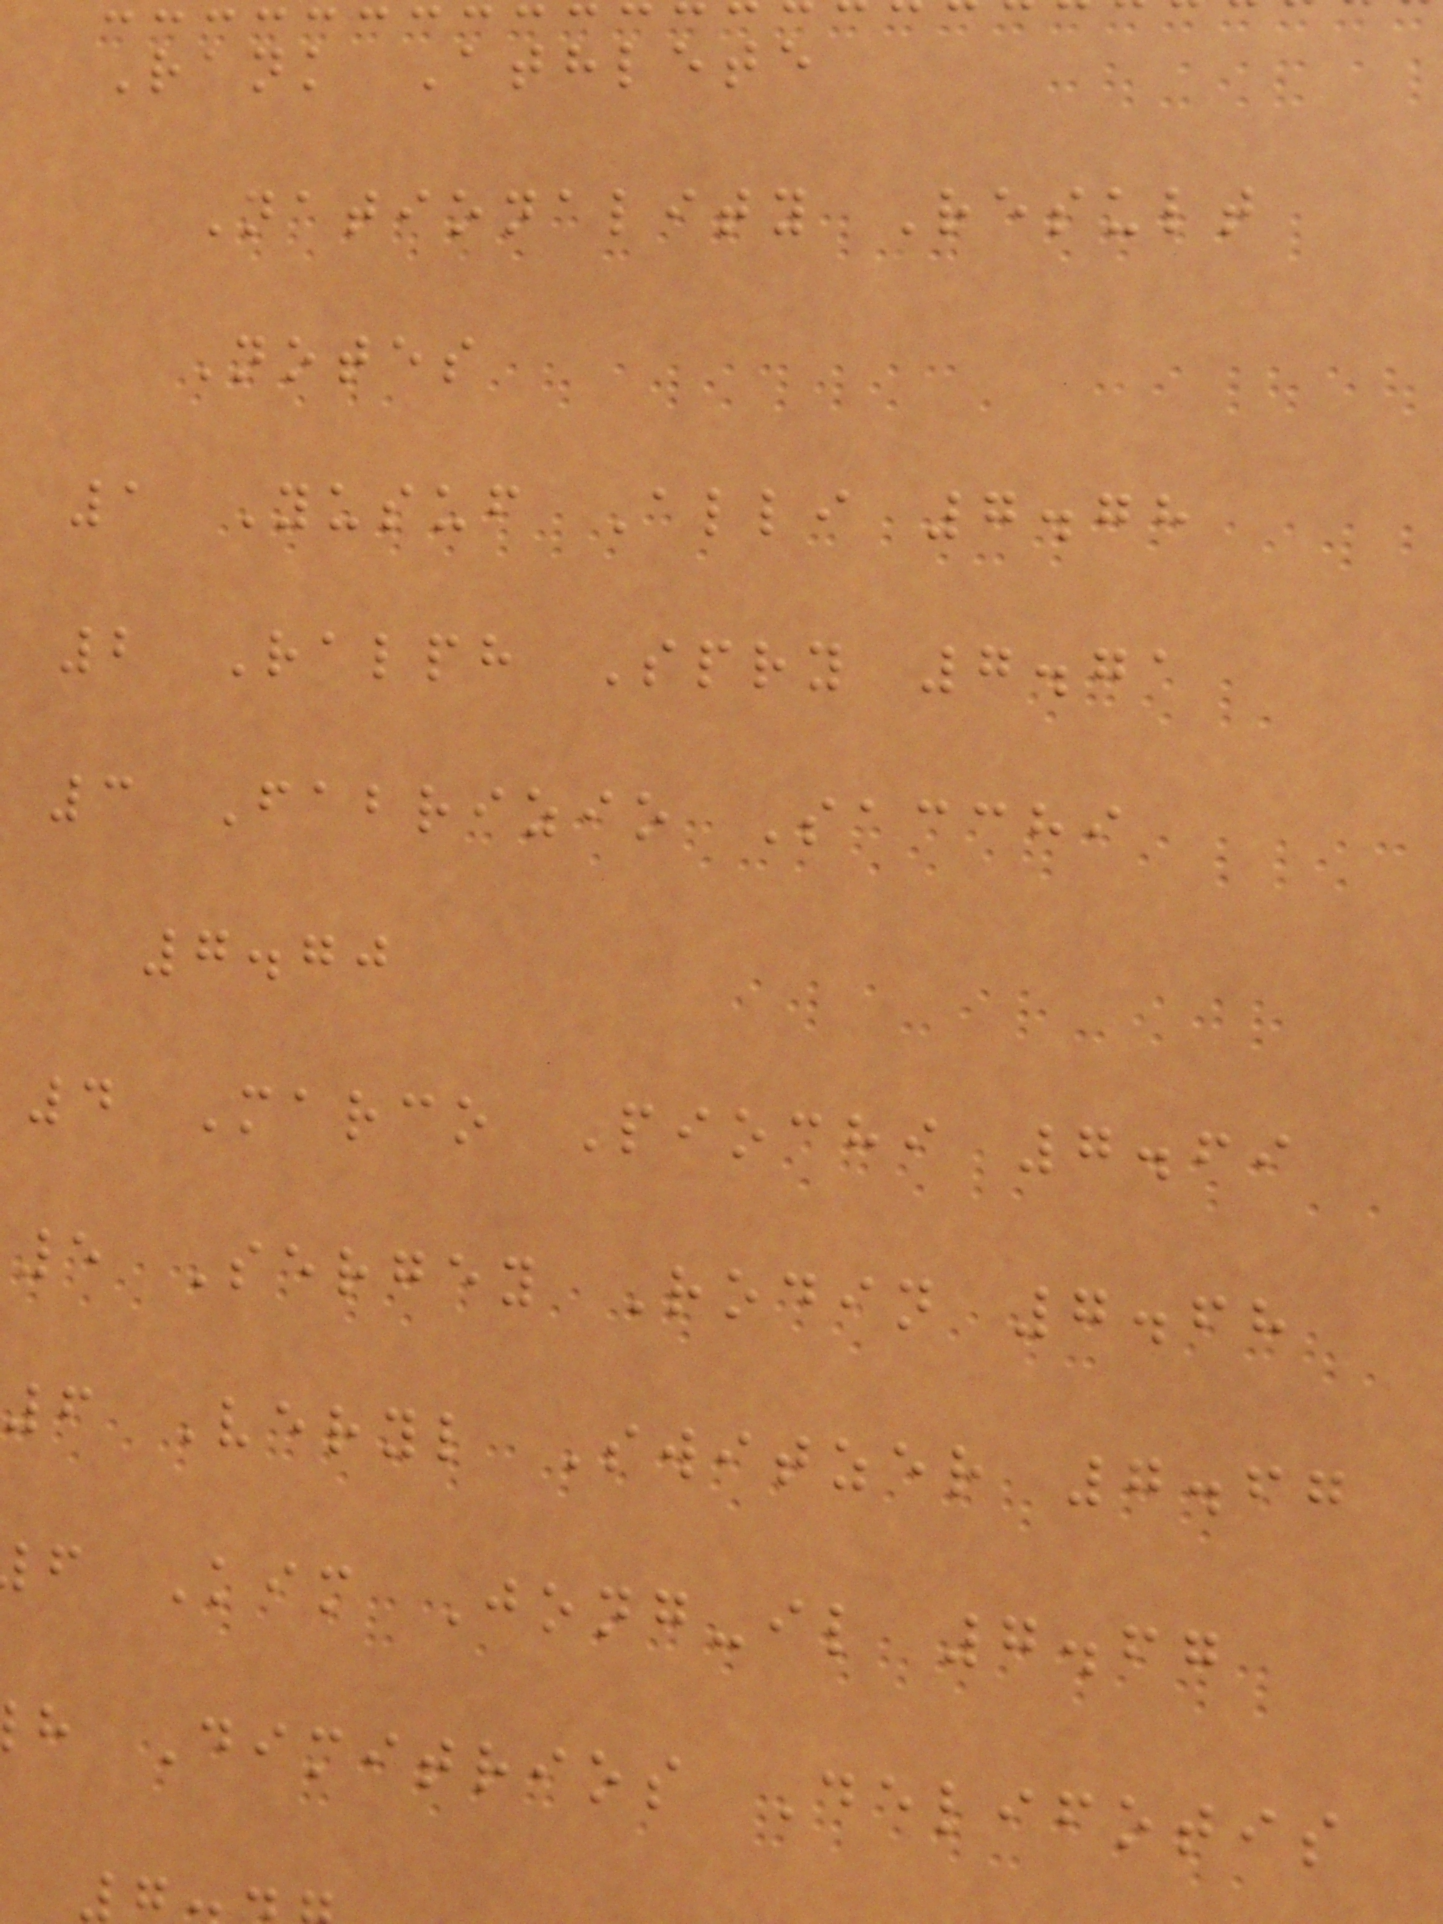Rank Athlete
Nationality Result
Notes
1 Yusuf Alli 7.78
2 Ralph Spry 7.71
3 Fabrizio Sacchi
7.70
4 Marco Piochi 7.69
5 Sergey Rodin 7.68
6 Veryl Switzer 7.67
f Kim Jong-il 7.67
h Dimitrios Delifotis
